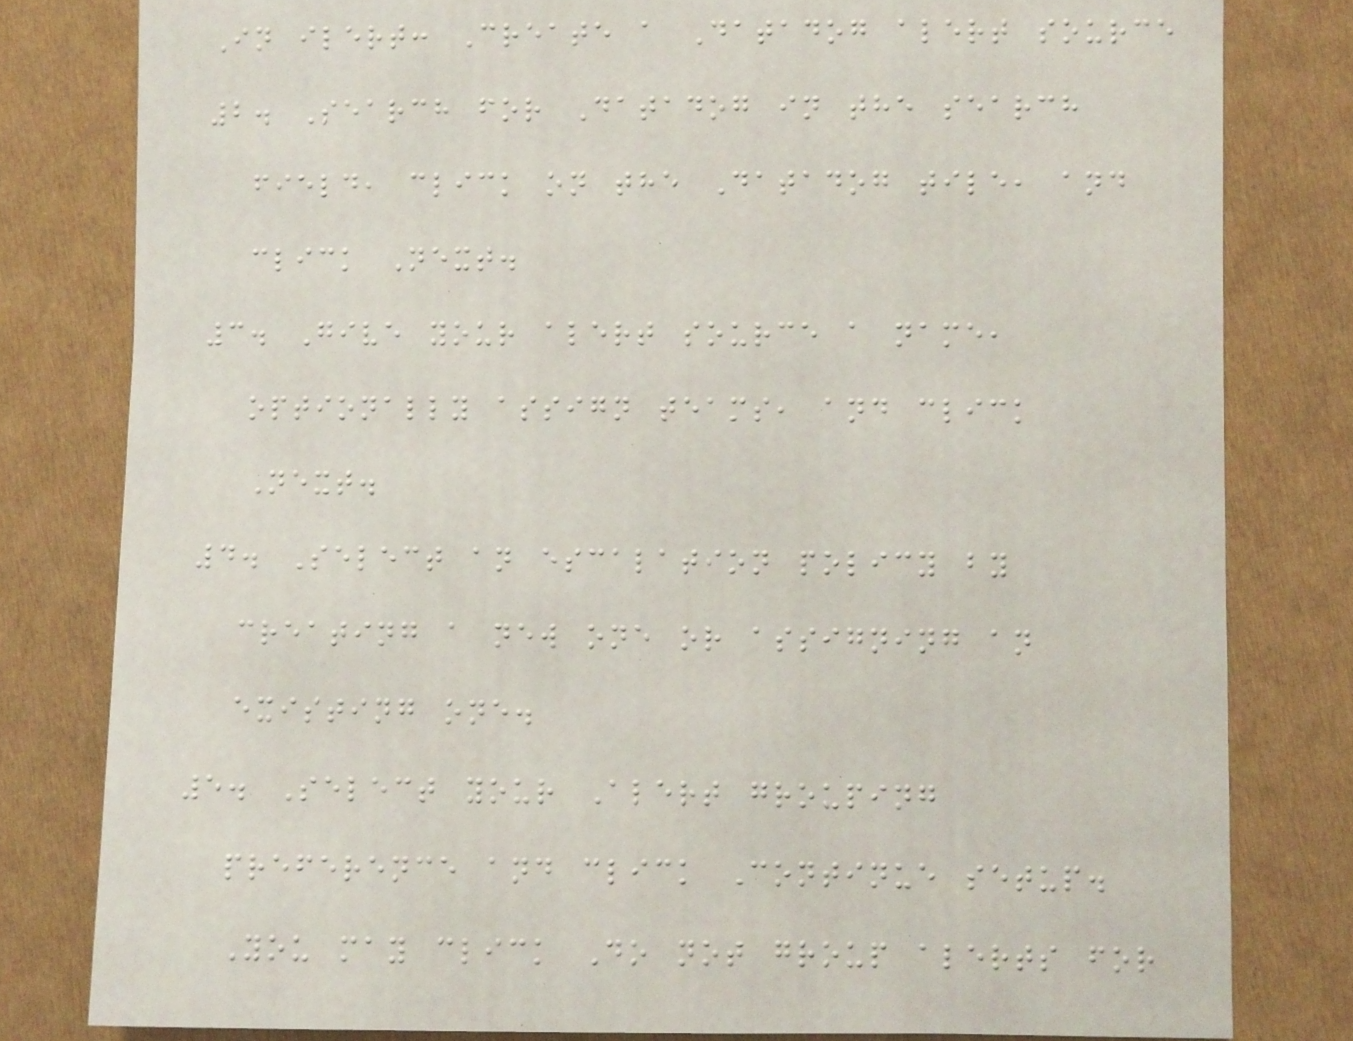In ilert: Create a Datadog alert source
2. Search for Datadog in the search
field, click on the Datadog tile, and
click Next.
3. Give your alert source a name,
optionally assign teams, and click
Next.
4. Select an escalation policy by
creating a new one or assigning an
existing one.
5. Select your Alert grouping
preference and click Continue setup.
You may click Do not group alerts for
